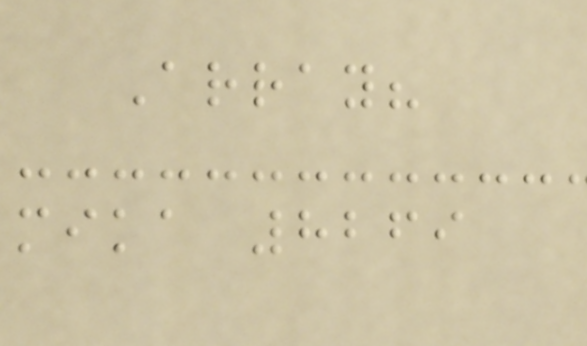Array?
mika 8269
